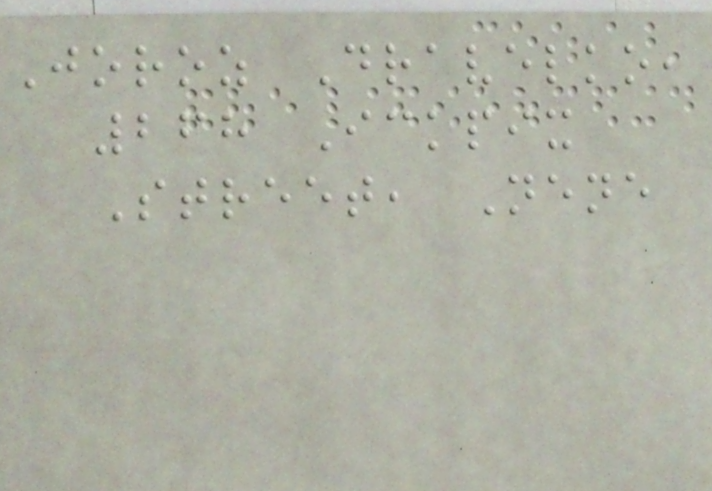Joroz Dravelko,
268 Ickpix
Street, Nene
